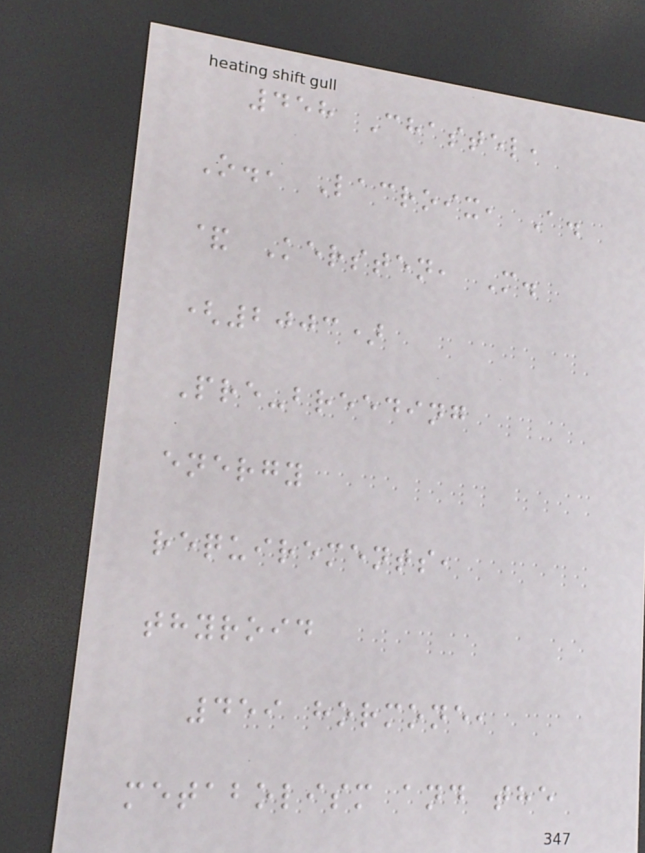458 Chastel,
O., Lacroix, A.
& Kersten, M.
(2003)
Pre-breeding
energy
requirements,
thyroid
459 hormone,
metabolism and the
